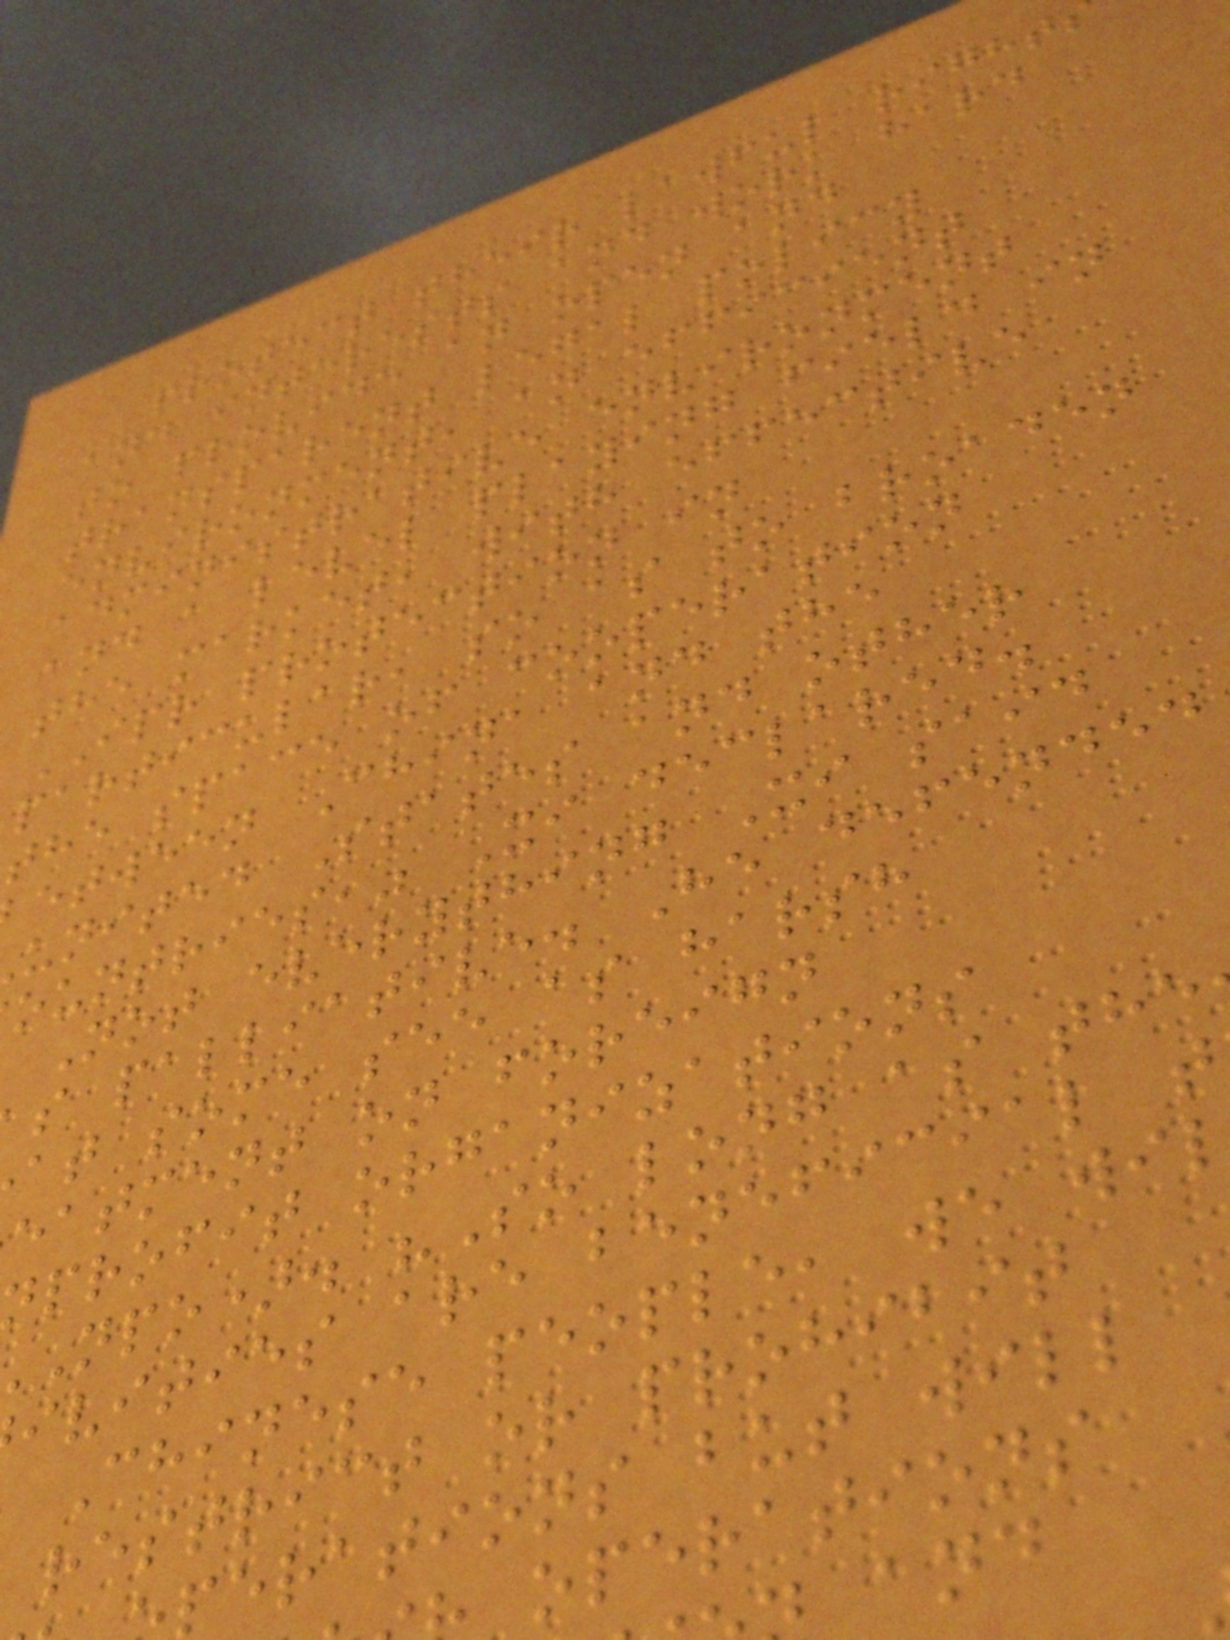protect their lawful right
and interests and work hard
to provide an open and
transparent legal policy
environment, an efficient
administrative environment
and a level playing field in
the market, with effective
IPR protection in
particular, so as to broaden
the space of cooperation
etween China and the
united States and other
ountries," Xi declared.
Not everything Xi said
s palliative. He defended
at some see as harsh
eatment on foreign
profit organizations
npo). "So long as the
ivities are beneficial t
Chinese people, we wi
restrict or prohibit
perations but will
operations
